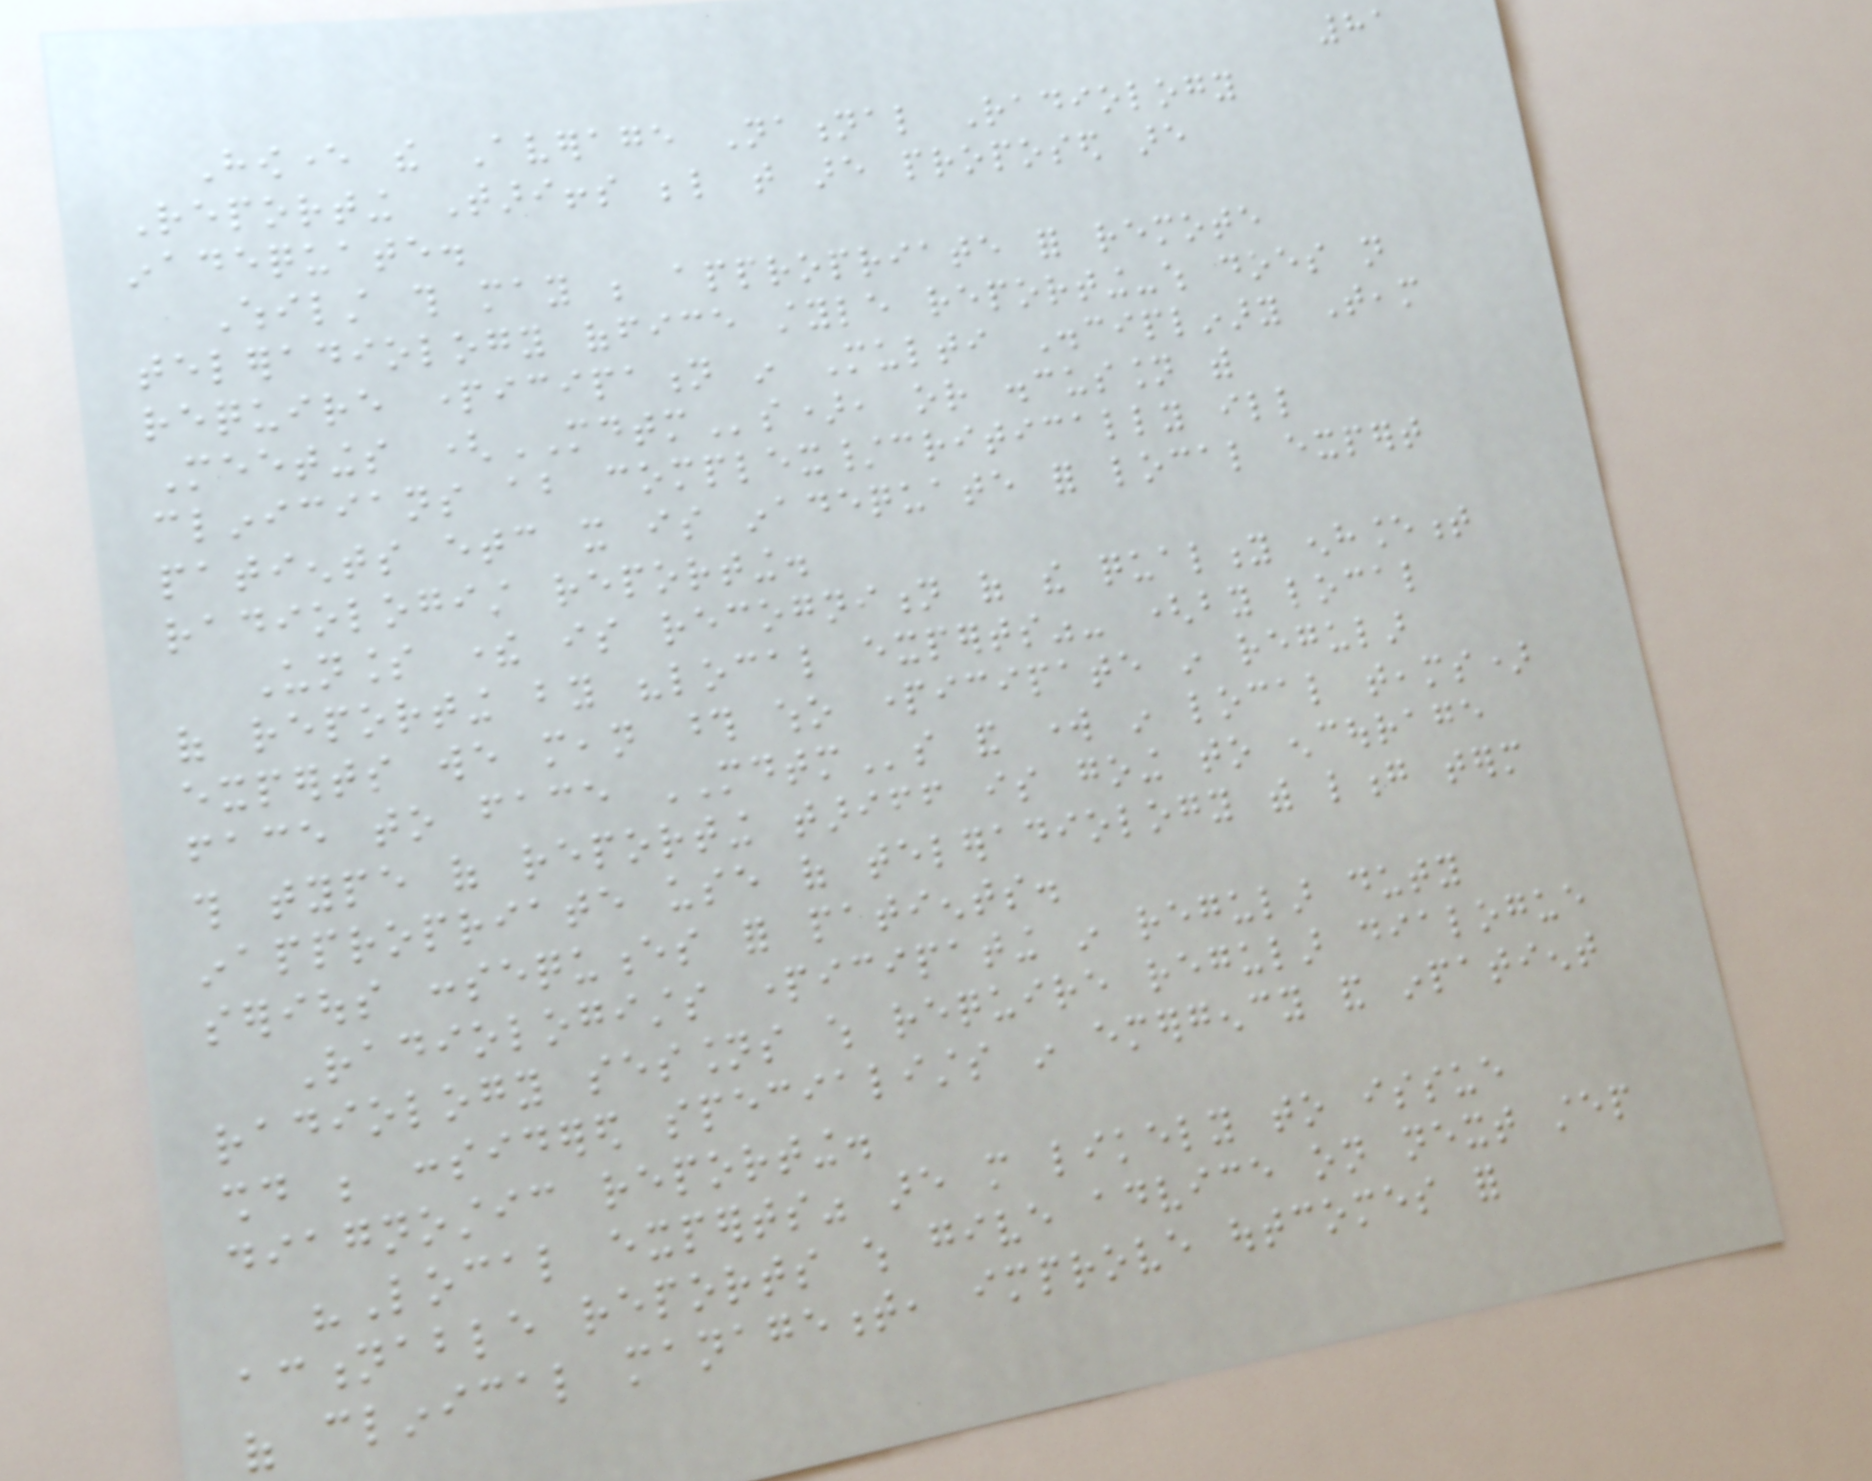81
However the Average National Radiology
Reporting Tariffs below that are proposed are
inadequate.
Whilst this may be appropriate for remote
teleradiology office style reporting-which does not
require participation in Multi Disciplinary Team
Meetings (MDTMs), or discussion with
clinicians about complex/critically ill
patients etc it is inadequate for local expert
radiologist reporting.
Unless there is recognition of the quality enhancement
of reporting by "local experts"- (by local
experts we mean those who participate in regular
face to face MDTMs and work in local teams)
this type of reporting tariff is going to encourage
inappropriate use of teleradiology with long term
serious consequences for patients.
Radiologists participating in regular duty
radiology sessions which require regular dialogue
should be considered specialists in emergency and inpatient
diagnostic reporting.
"Local experts" are more likely to issue
actionable reports which give advice on next step
of clinical management, improve outcomes for
